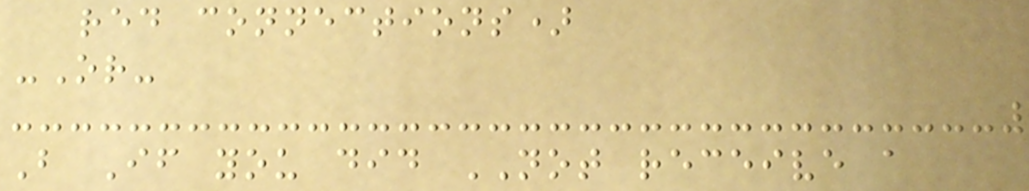red connections)
-Or-
B If you did NOT receive a
